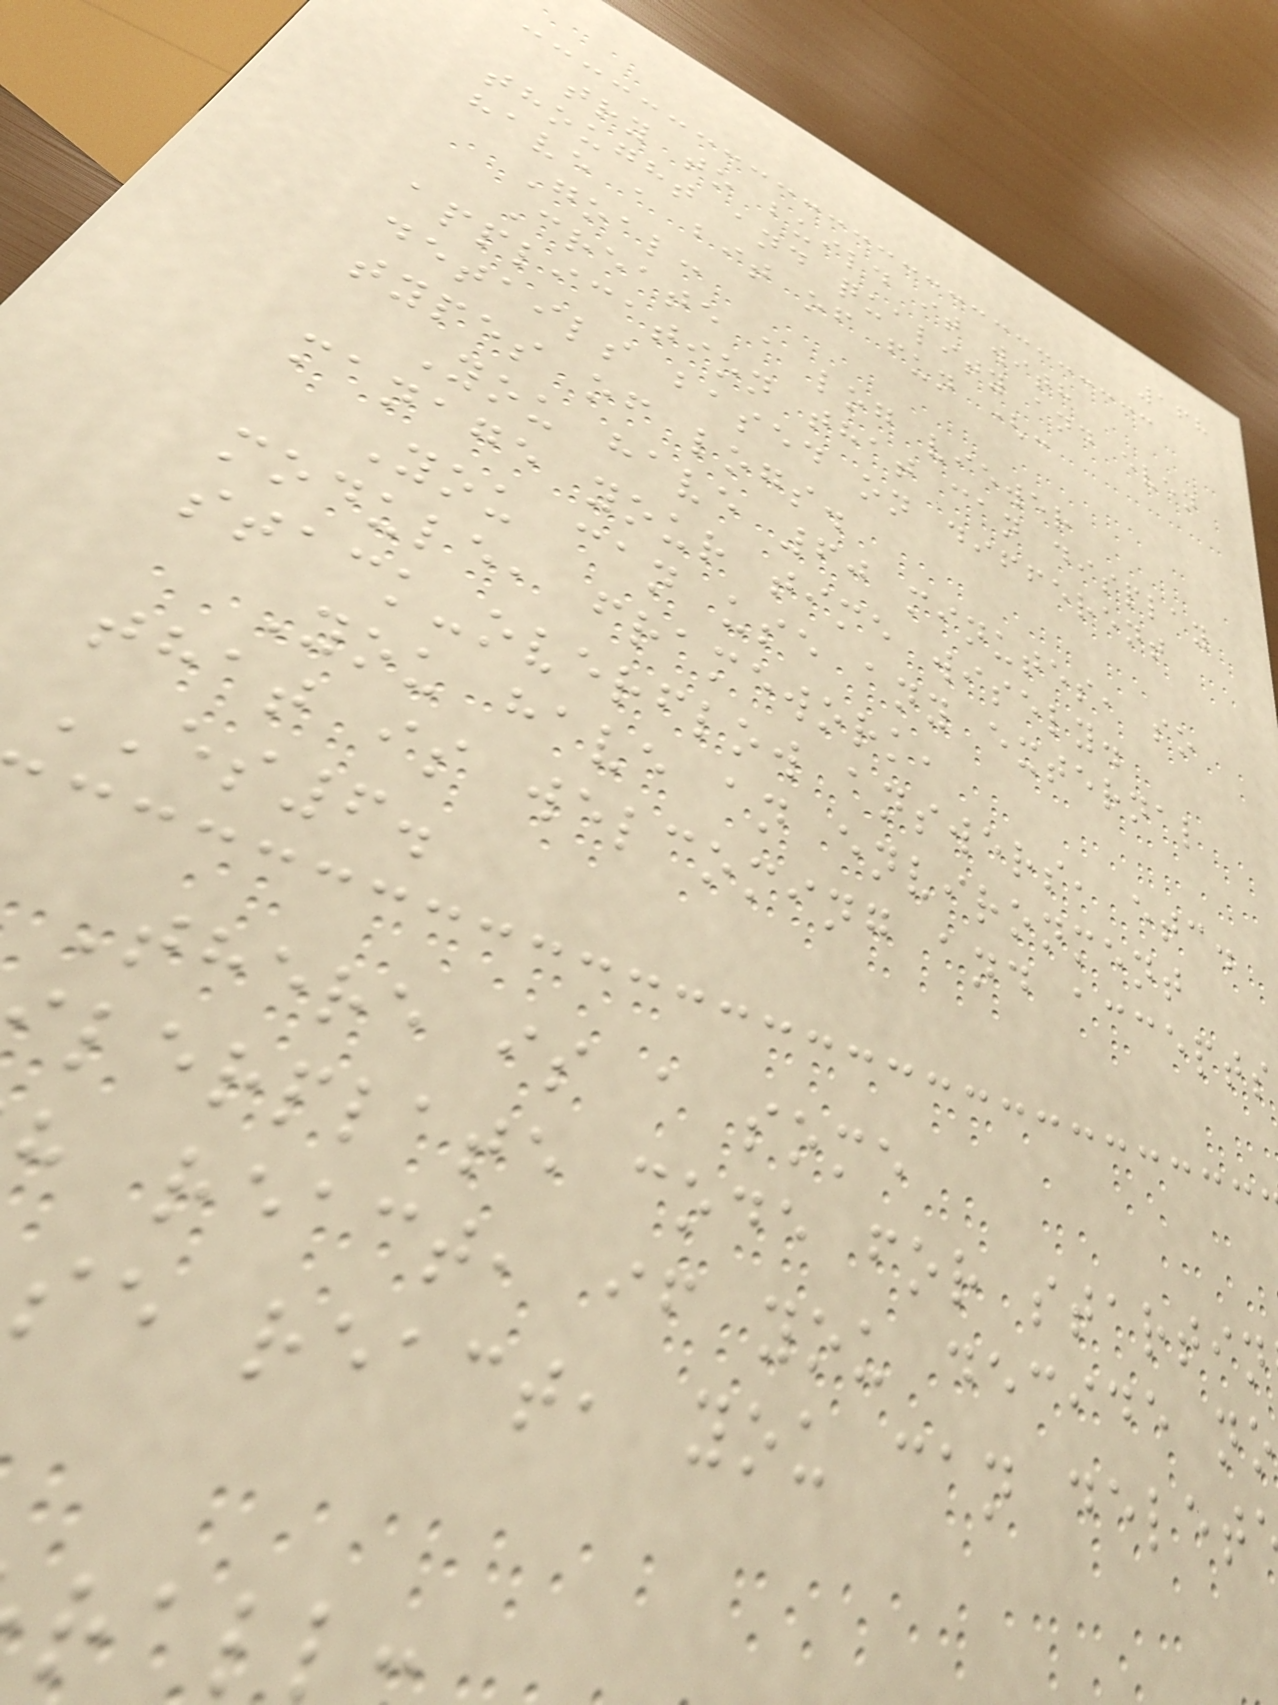168
try to build it with
thought and quality and even
have a bit of fun (:
Goal:
Create a log viewer
application that can display
details based on different
types of logs.
You have 60 minutes, so
manage your time wisely.
You can use any external
module, framework,
stack-overflow answers, etc.
You have an environment
that is welcoming and accepts
ES6.
There is a some
lerplate code for startin
react, if you decide no
se react, you can delet
